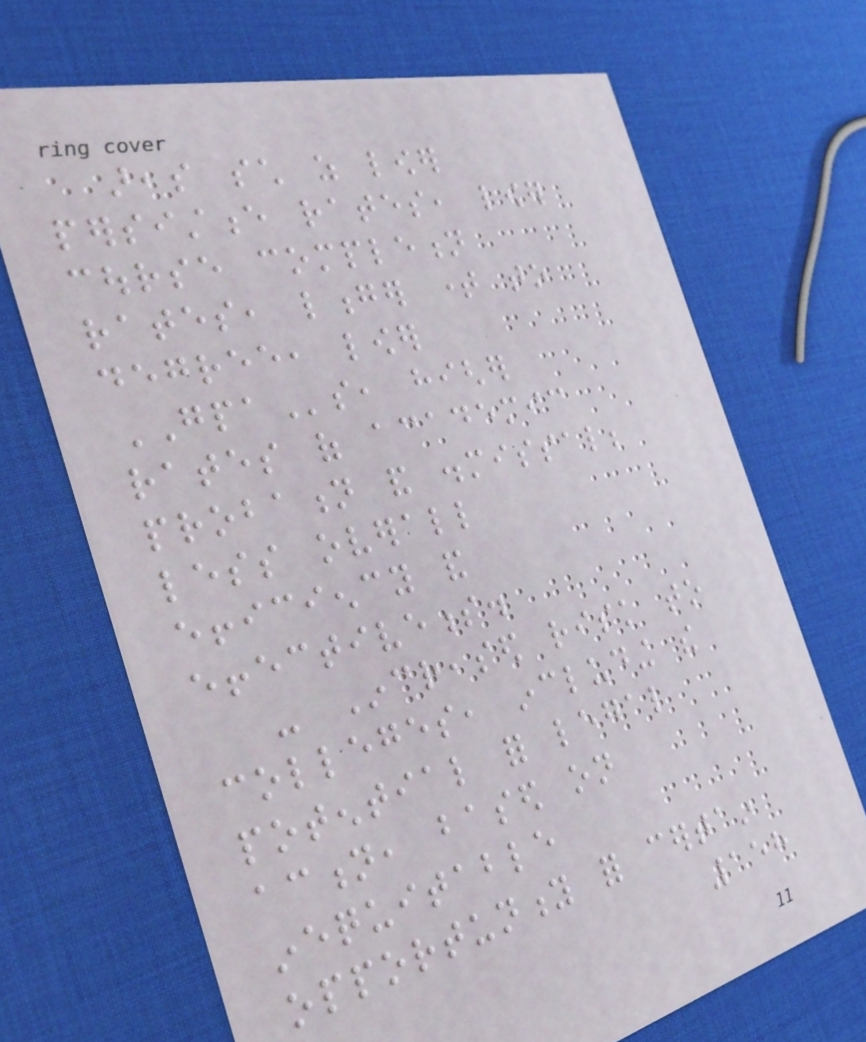areas such as lower
persistence rates, lower
course completion
rates, longer time to
degree, lower
GPAs, higher
rates of academic
probation and dismissal;
less overall
efficiency and
effectiveness.
- Increased risk to
colleges, including the
potential for legal
action, based on
inequitable
opportunity for certain
158
